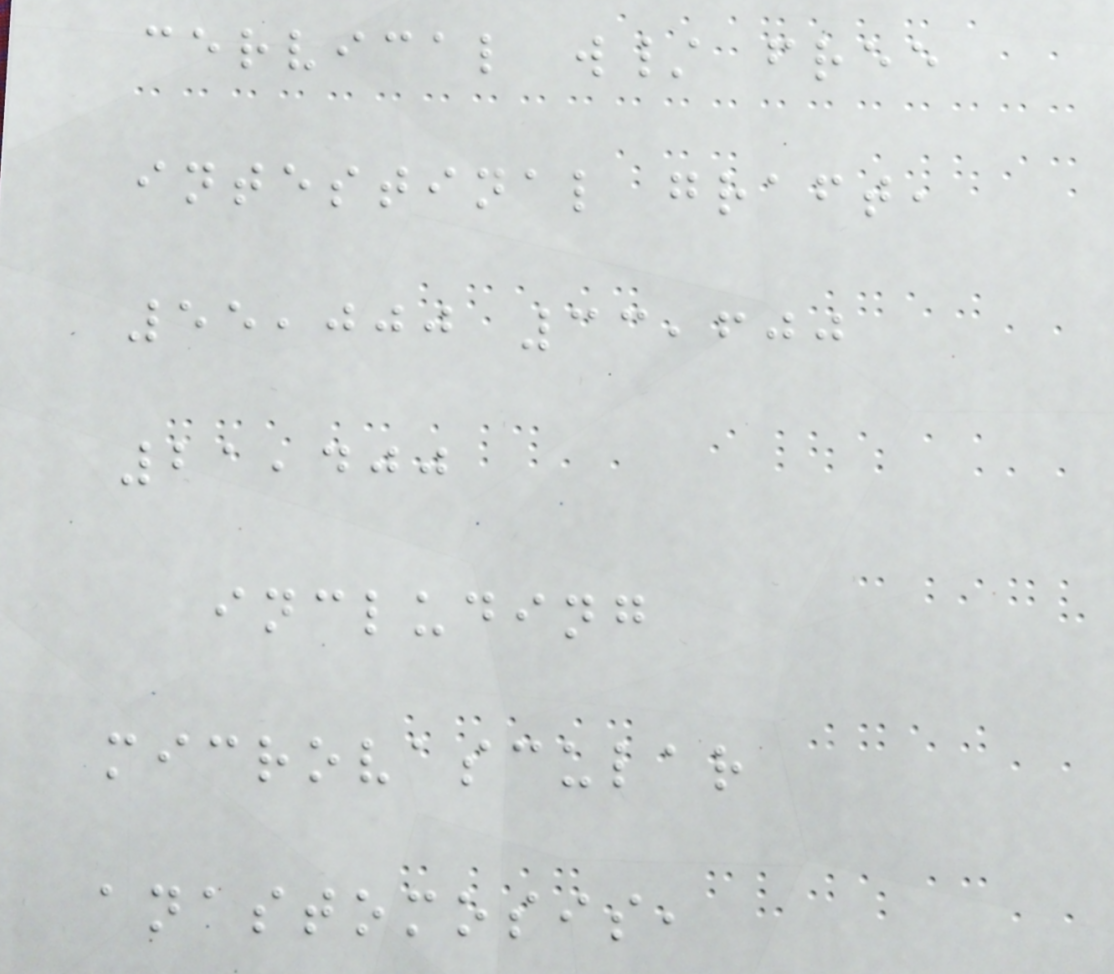cervical w/ free
intestinal graft,
55,000 33,600
21,400
including
microvascular
anastomosis,
